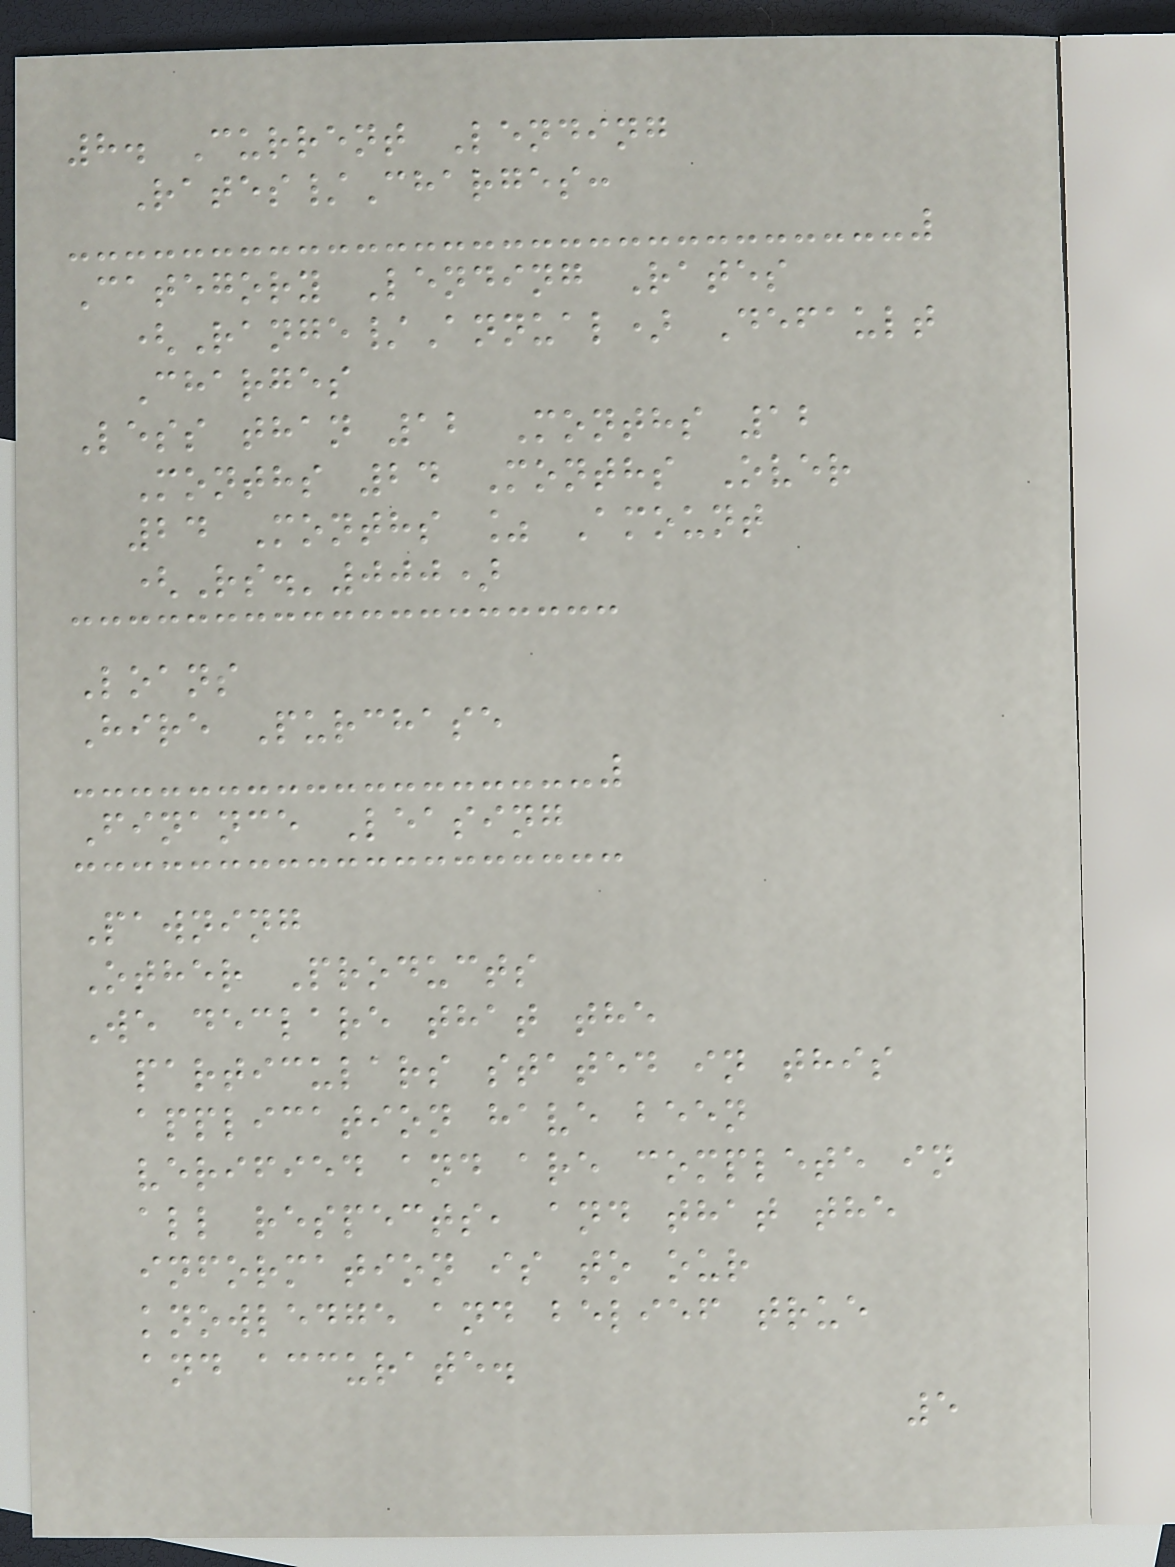8. Current Lending
Rates/Charges:
Category Lending Rates
(Range/Annual) Default
Charges
Less than 12 Months 12
Months 24 Months Over
24 Months % Amount
(Rs.'000)
Loans
Hire Purchase
Finance Leasing
Pawning
Other Products
We declare that the
particulars stated in this
application have been
verified and are complete in
all respects, and that the
information is to our
knowledge and belief true
and accurate.
5
